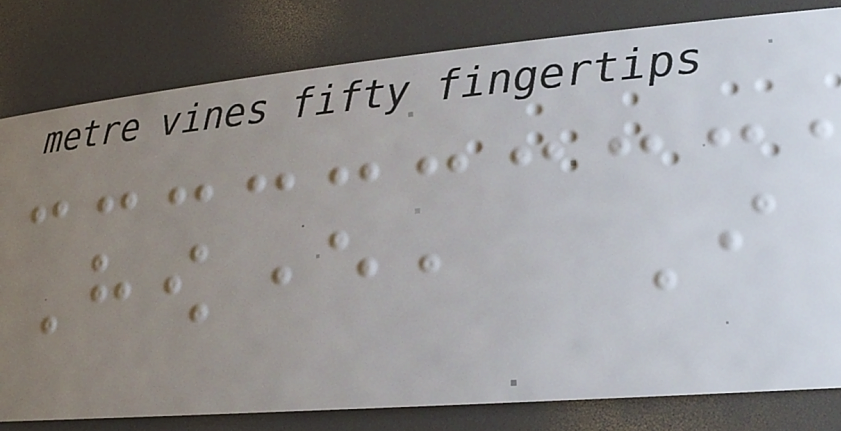However, I
